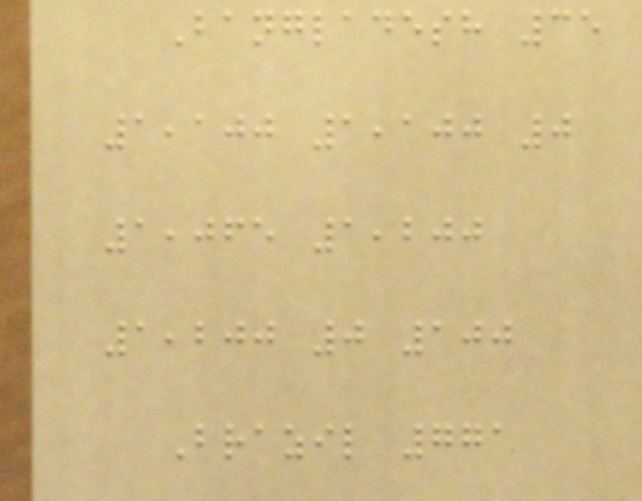Bangladesh 35
1,100 1,100 0
1,065 1,200
1,200 0 100
Brazil 771
